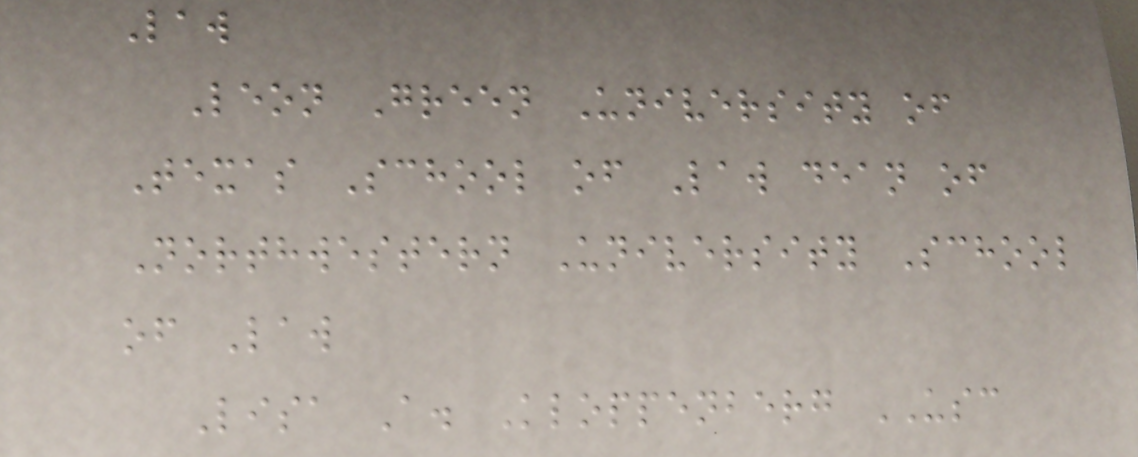Law
Leon Green University of
Texas School of Law dean of
Northwestern University School
of Law
Lisa A. Kloppenberg USC
